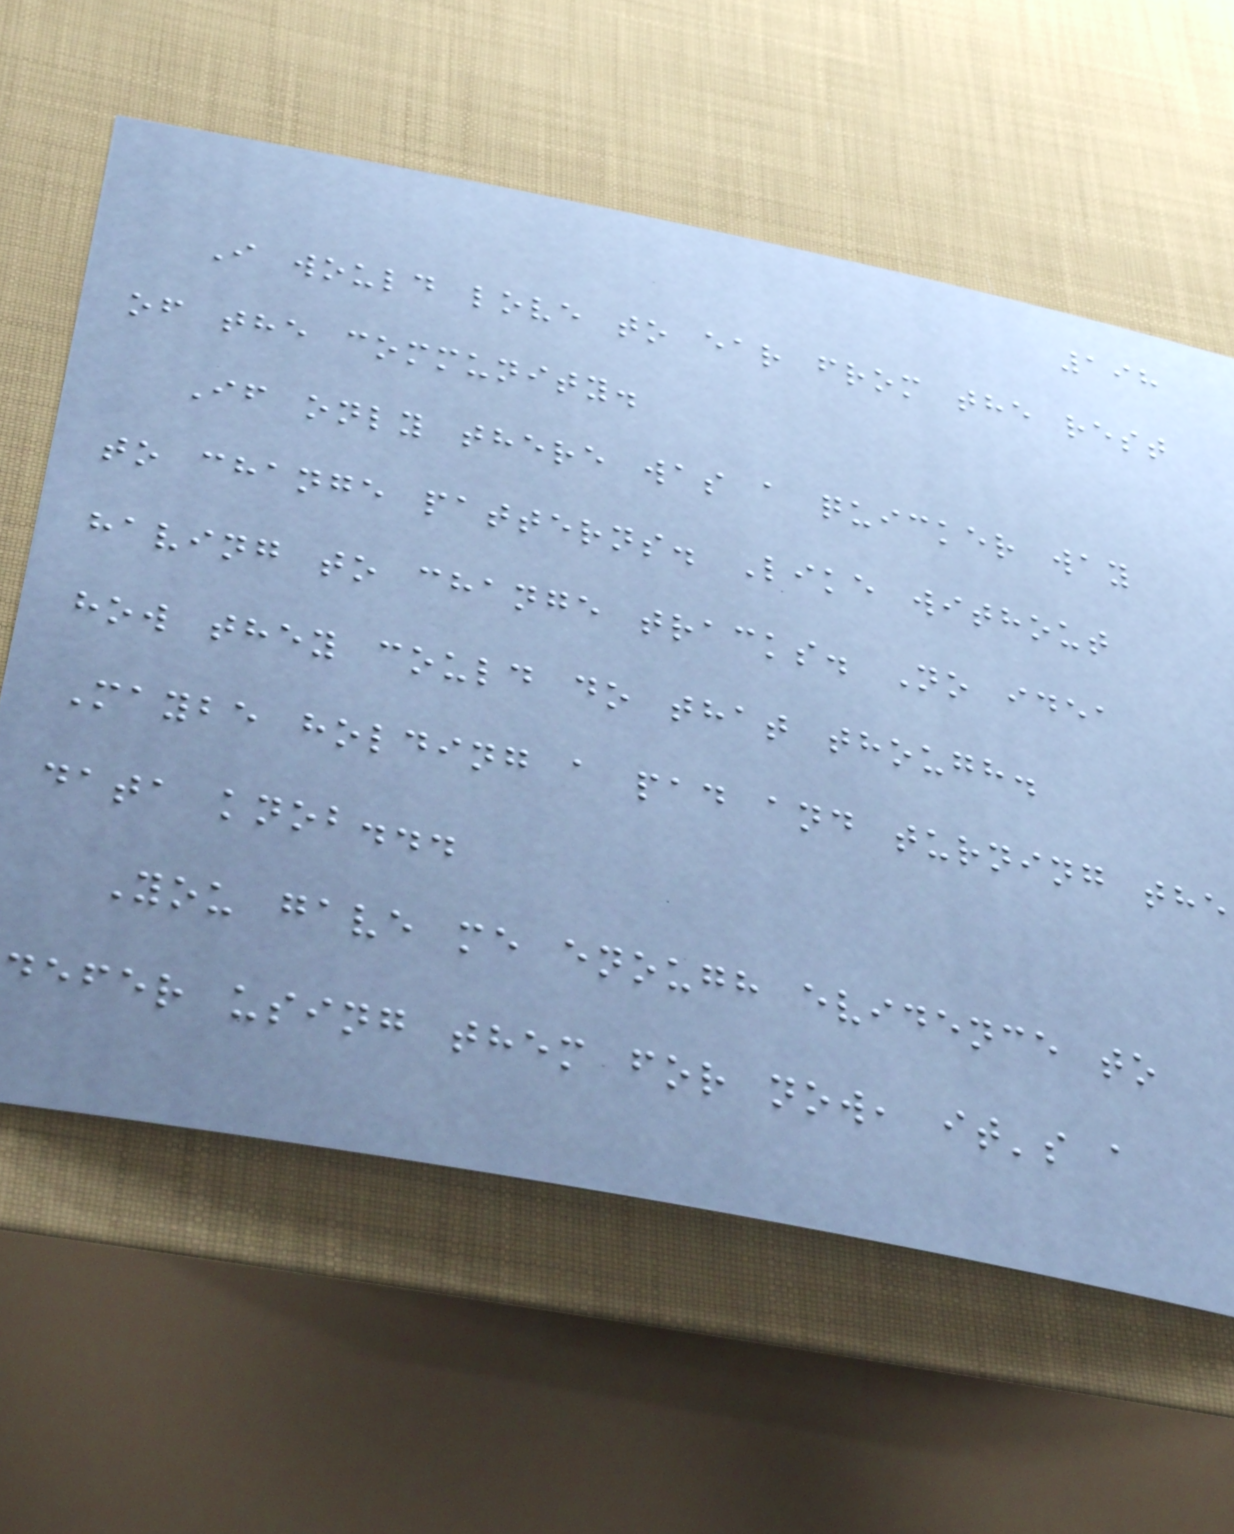198
I would love to ear from the rest
of the community.
If only there was a quicker way
to change patterns. Like without
having to change tracks. No idea
how they could do that though.
Maybe holding a pad and turning the
data knob...
You gave me enough evidence to
defer using them for now, it's a
